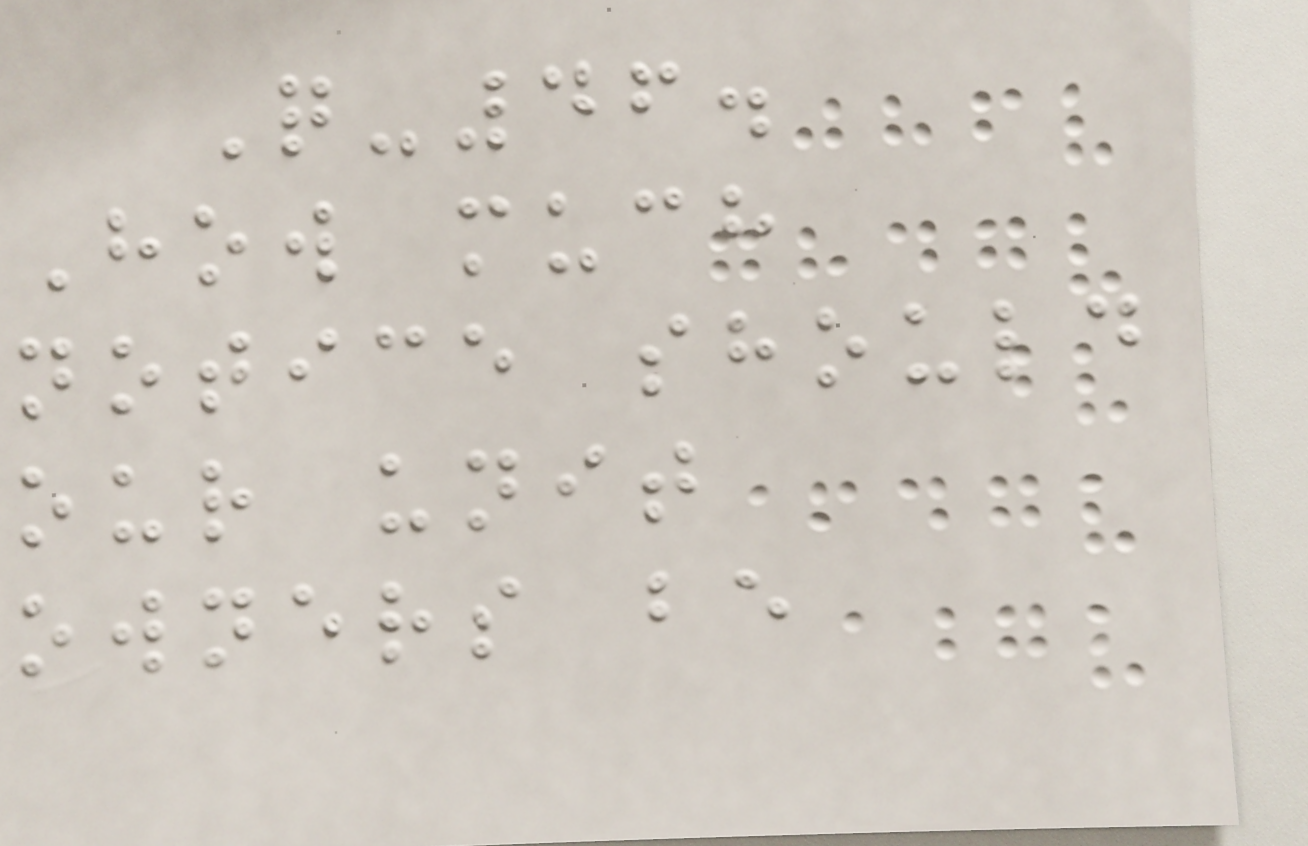Q-46.
How much
notice should
our unit
owners be
